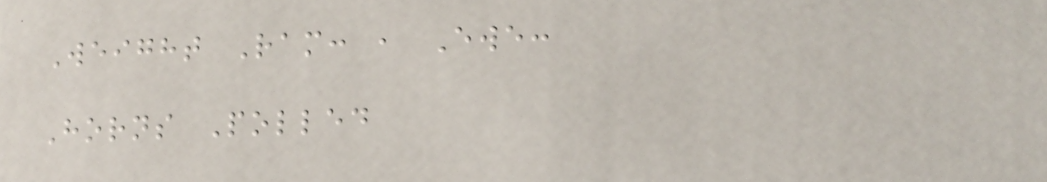Weight Ram: , Ewe:
Horns Polled
